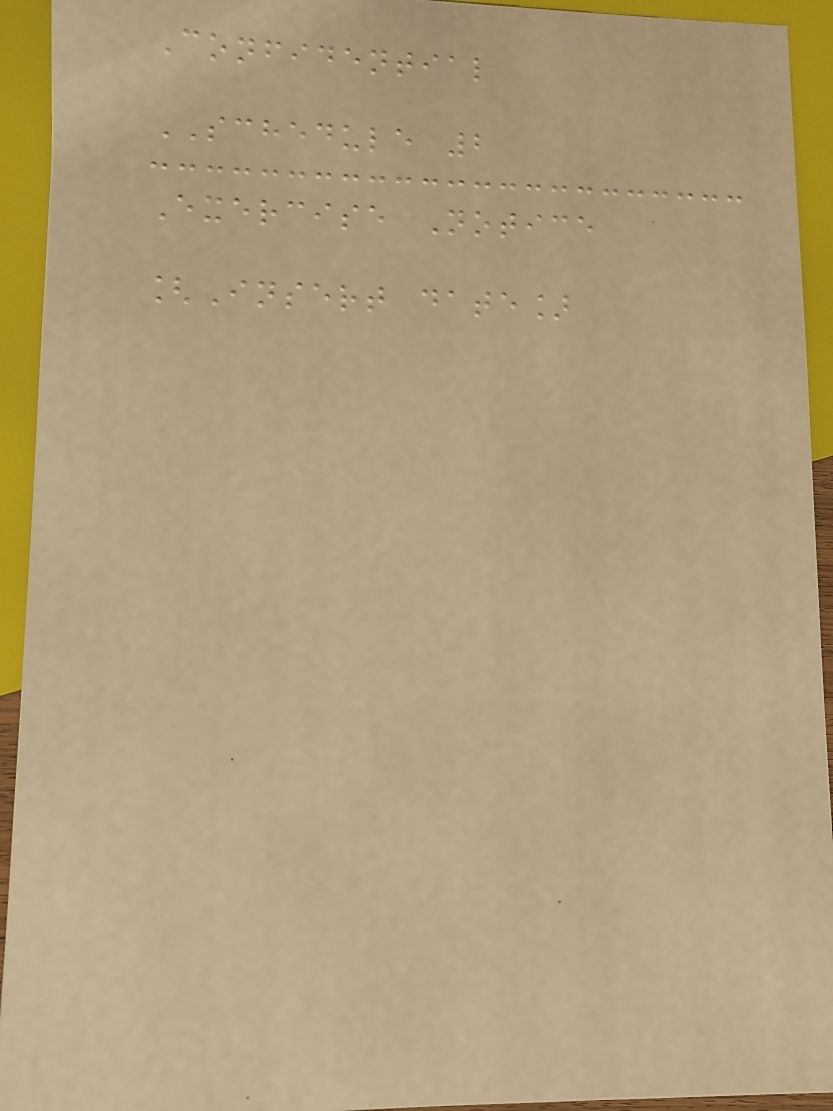Confidential
SCHEDULE 2
Exercise Notice
[Insert date]
